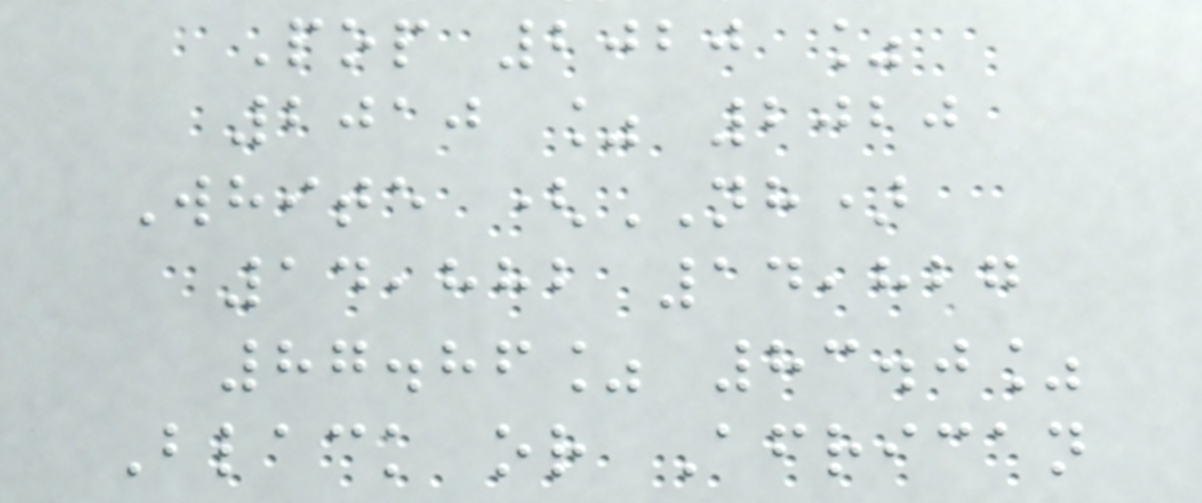Pop 2020 %
2010 % 2020
White (NH)
14,882 14,827
87.86% 83.0%
Black or African
